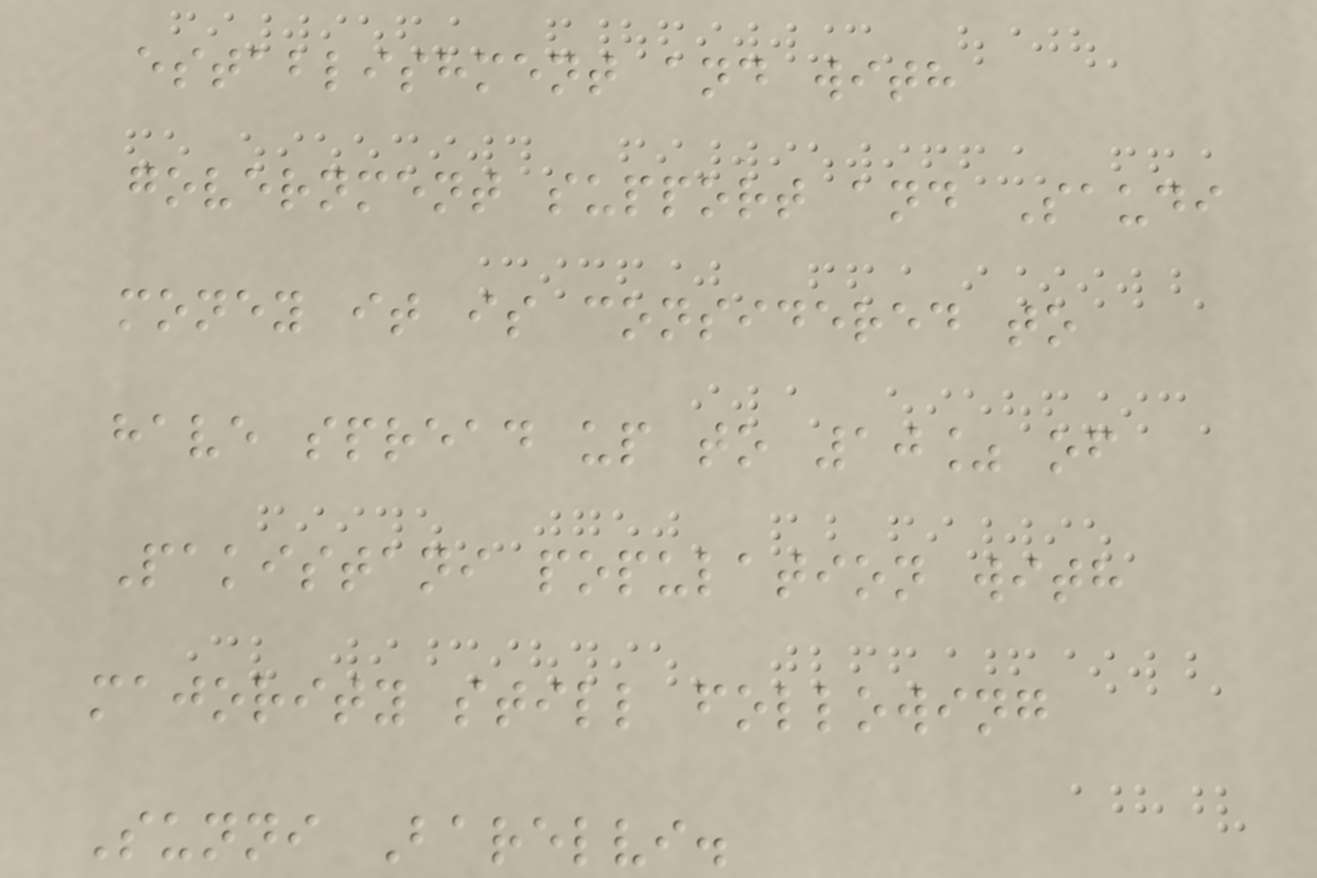establishment and with
government support and Saudi
money it is considered to
have spread up to 10% of
Pakistani population with
majority still following
Sunni Barelvi.
